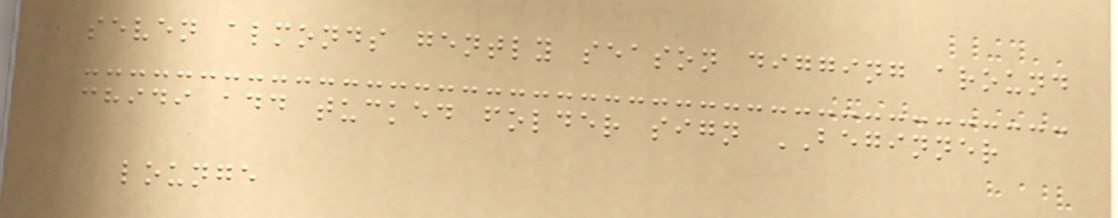seven almonds gently season digging around
chidi add tucked folder sign BEGINNER
lounge
